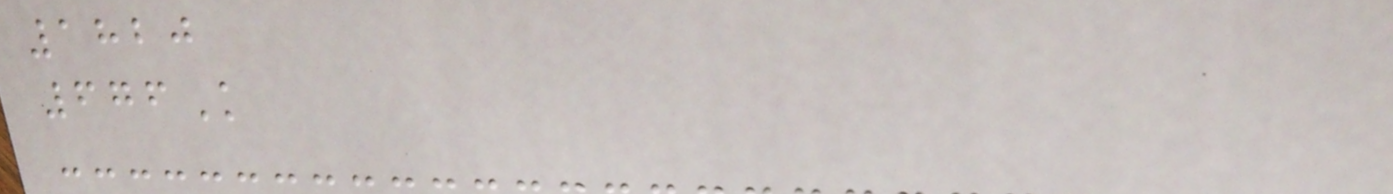1820
676K
